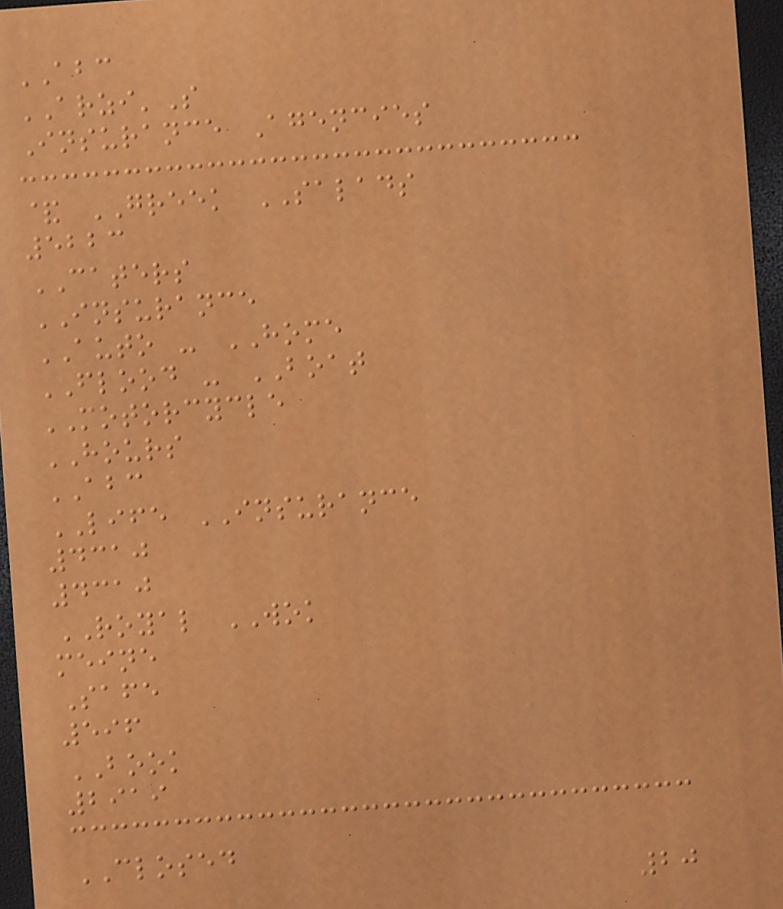ABC
ARZI'S
Insurance Agencies
& GREEK SALADS
5223
CATERS
INSURANCE
AUTO - HOME
FLOOD - BOAT
MOTORCYCLE
HOURS
ABC
LIFE INSURANCE
4310
4310
ROYAL WOK
meine
Safe
596
BOOK
2919
CLOSED
20
